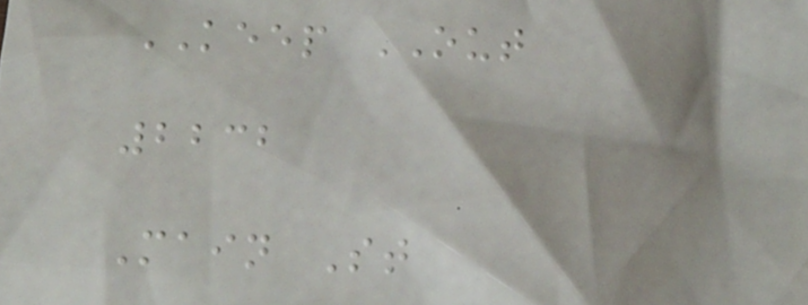KEEP OUT
2232
Main St
